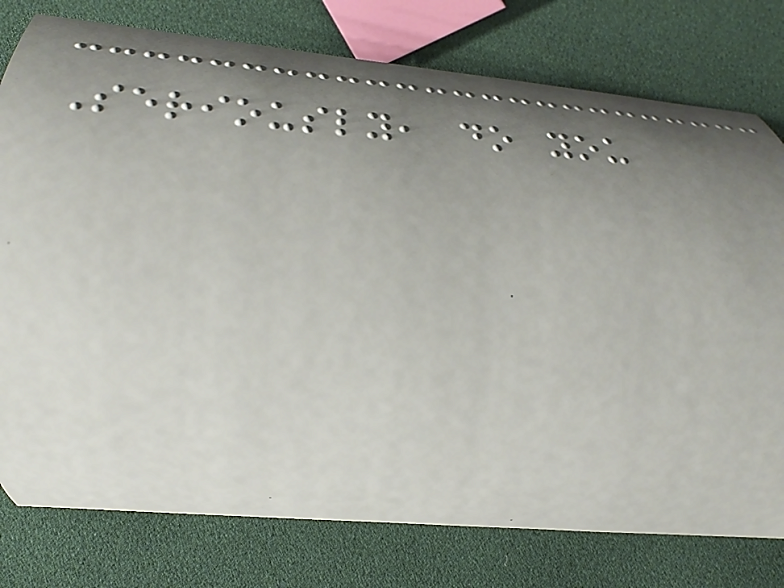Seriously, do you
